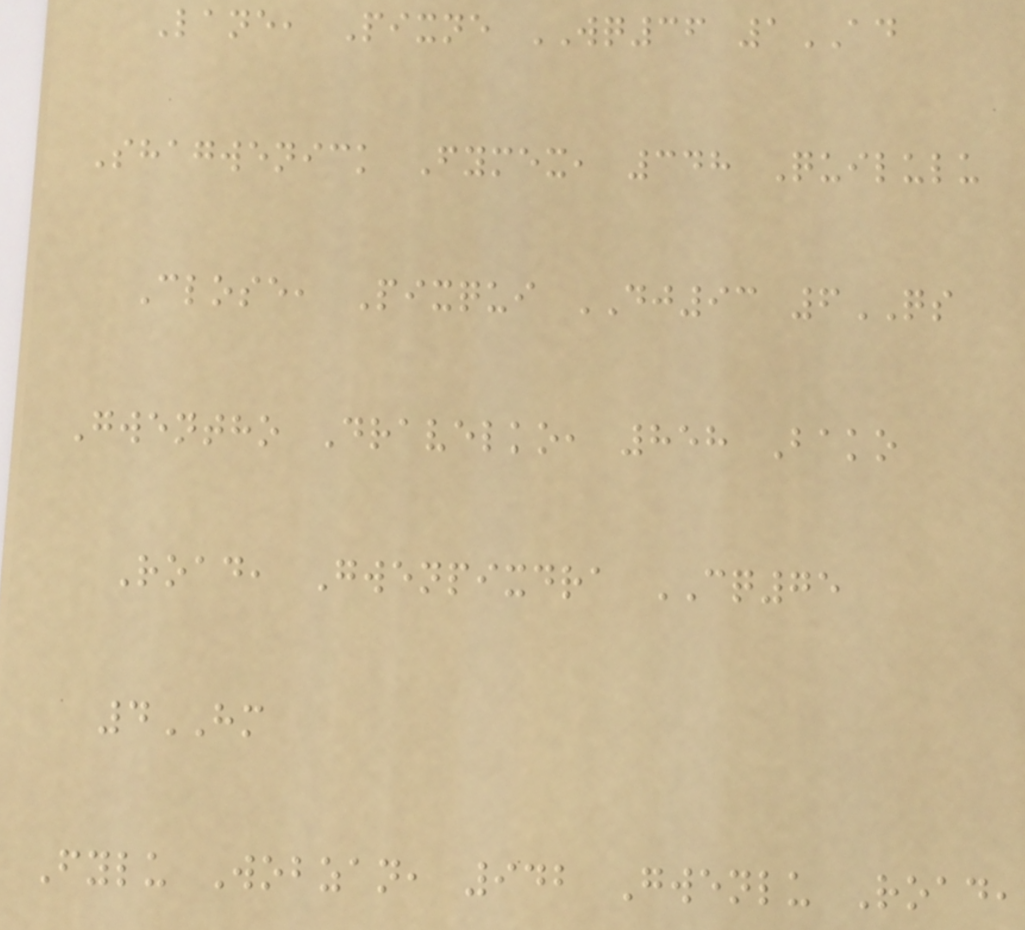Lane, Pixne WQ36 1AD
Shagwenick Fymex, 348 Quilulu
Close, Pixqui DJ93 6QS
Gwentho Dravelko, 858 Bako
Road, Gwenpixdra CQ75
4HM
Fylu Wobzan, 942 Gwenlu Road,
